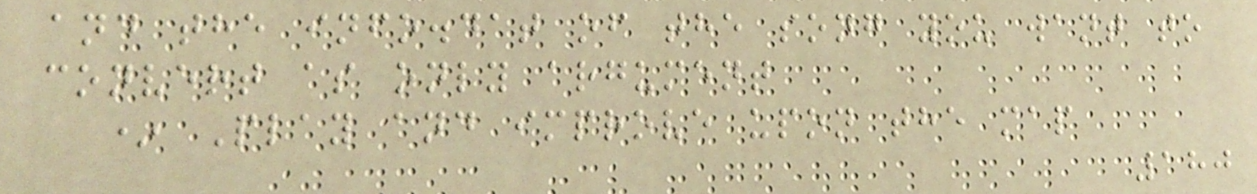and the info.dat of the song you want to
convert as only argument
* Play and improve upon the map
180
